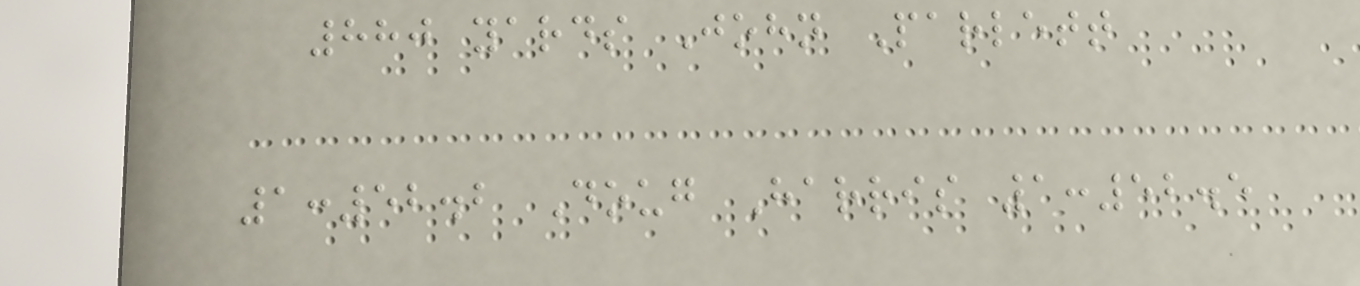880 yards John Parlett
1:52.2 Doug Harris 1:52.5
